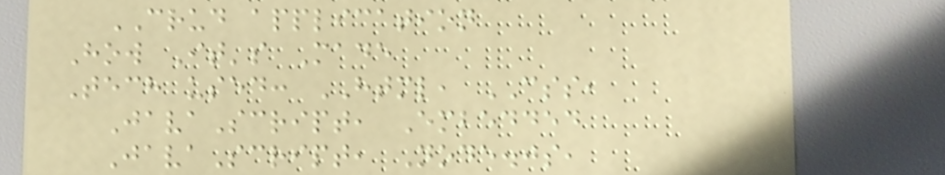CRUD application
How It's Made
Tech used: HTML, CSS,
JavaScript, Embedded
JavaScript, Node.js,
